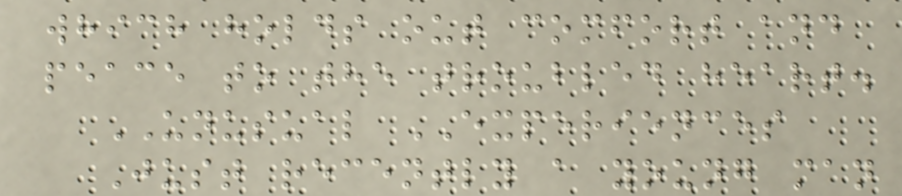which holds out comfort and
peace to the troubled heart.
UNUSUAL EXPERIENCES
Just recently a young man
